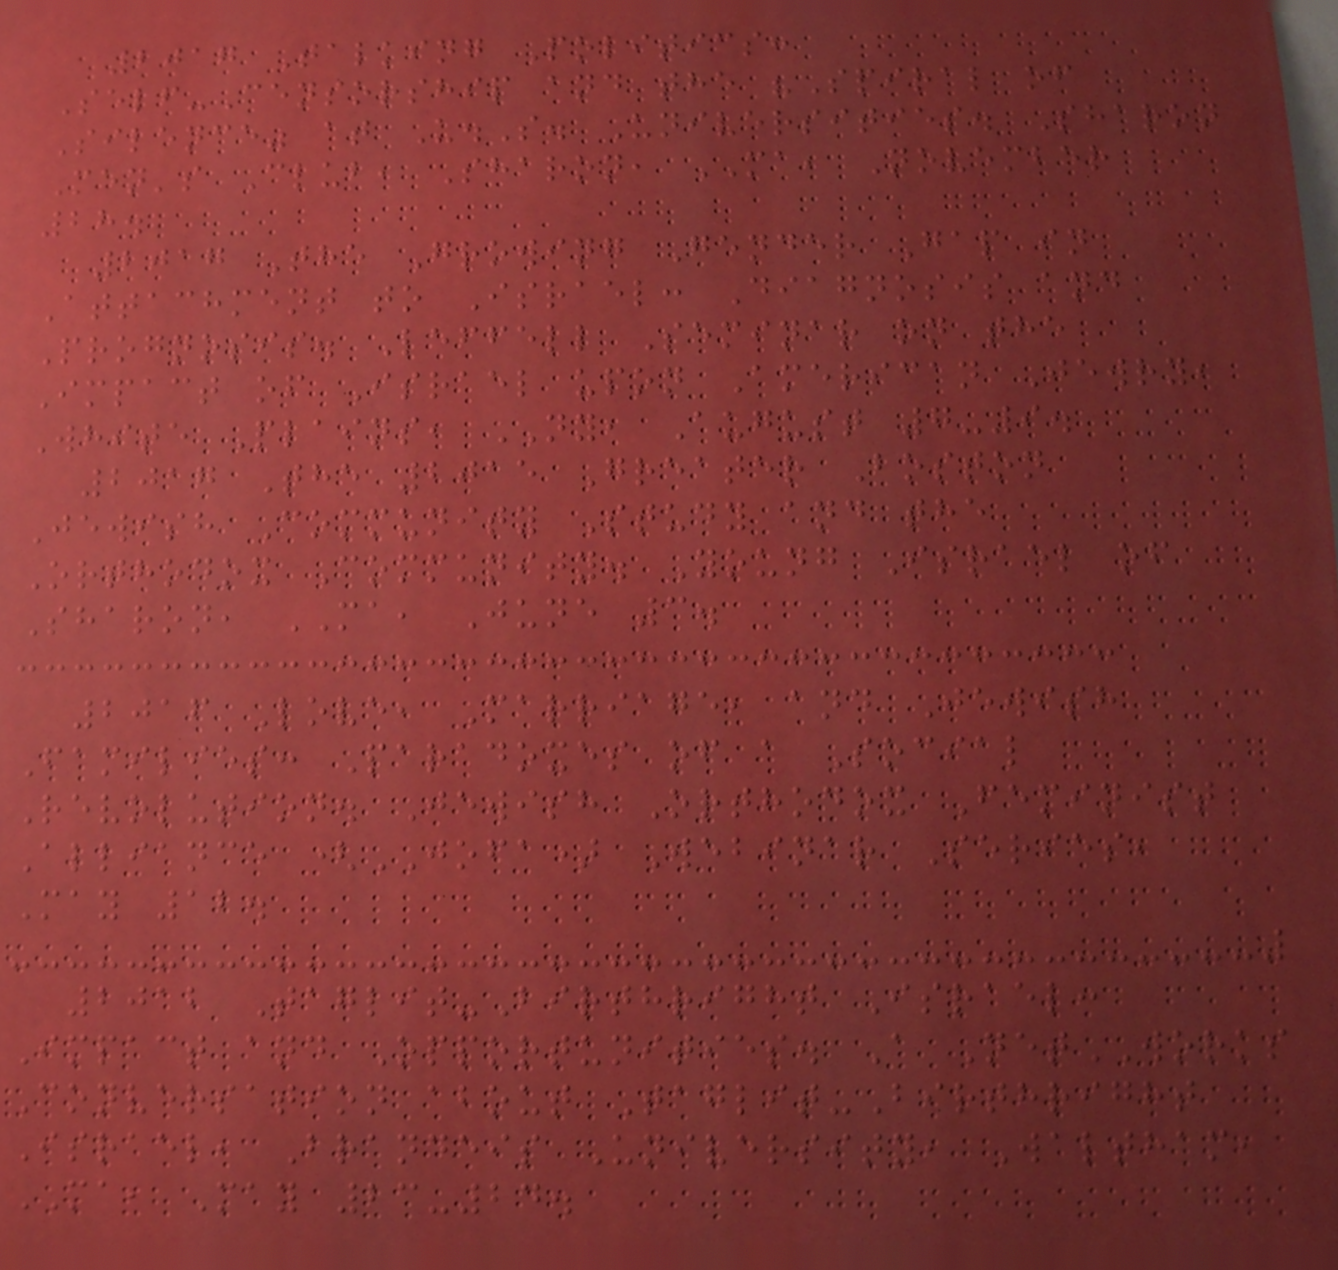2017 Talking Politics:
Self-Censorship and the "Spiral of
Silence" at U.S. Universities. Sharon
Men's Club, Sharon, MA, November
28.
2017 The Growing Gender Gap in
Attachment to Israel: Diagnosis and
Prognosis. Leffell Seminar on the
Impact of Israel upon American Jewry,
White Plains, NY, August 7-9.
2017 The 2015 Greater Boston
Jewish Community Study and the
Orthodox Community. Young Israel of
Sharon, MA, June 3.
2016 Love, Marriage, and Jewish
Families: Paradoxes of a Social
Revolution. Jewish Orthodox Feminist
Alliance (JOFA) Webinar Series,
May 12.
2012 Taglit-Birthright Israel:
Impact and Opportunities. A NetWORKS
Conversation about Taglit-Birthright
Israel, Brandeis University, Waltham,
MA, May 23-24.
